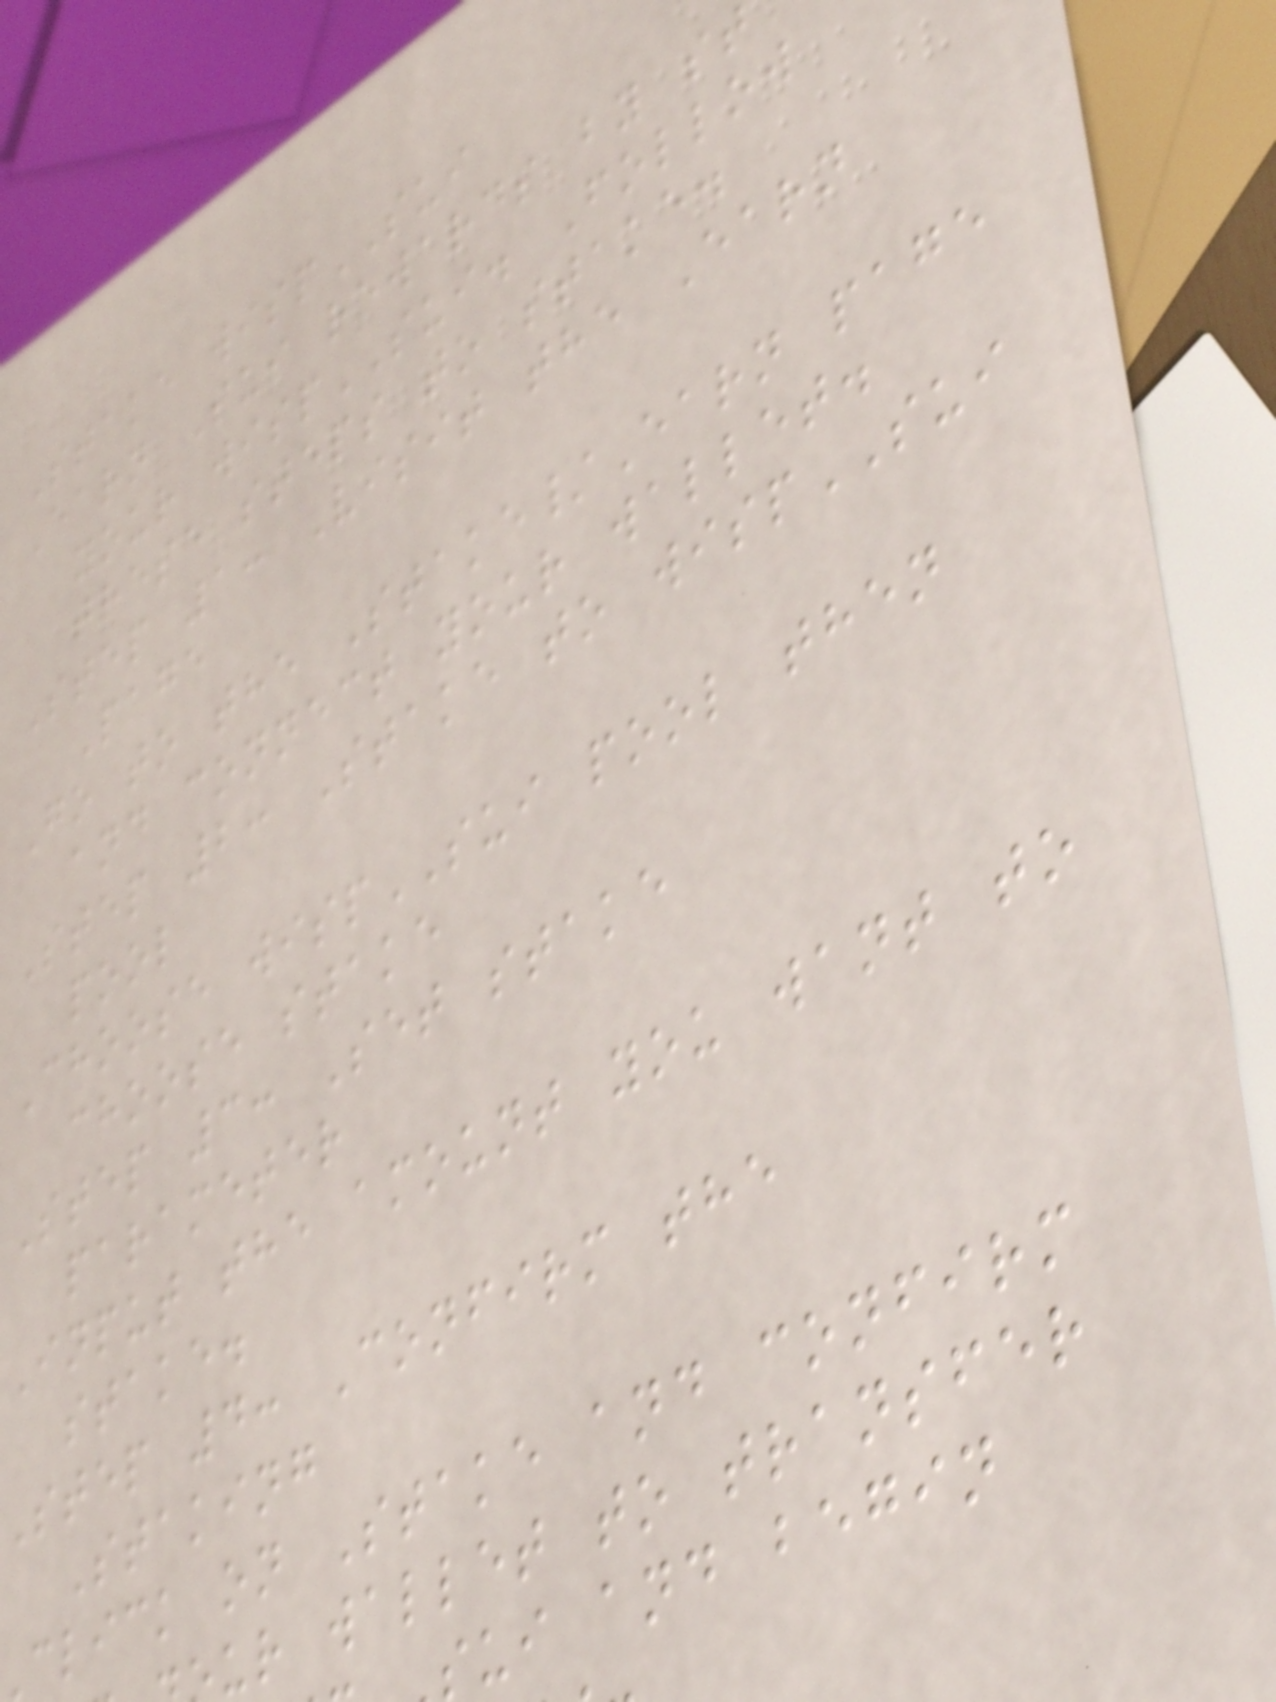Stake wispSUI
Earn Sui rewards by st
your wispSUI. Follow
these steps to stake.
Step 1: Visit the Earn
Page
Go to the Stake/Earn page
and connect your wallet.
Step 2: Stake to wispSUI
pool
Choose wispSUI pool then
choose stake
Step 3: Set stake
parameter
Input the amount you want to
stake.
Step 4: Confirm the
Staking
click on Stake and confirm
ur wallet to transfer
sui and begin
